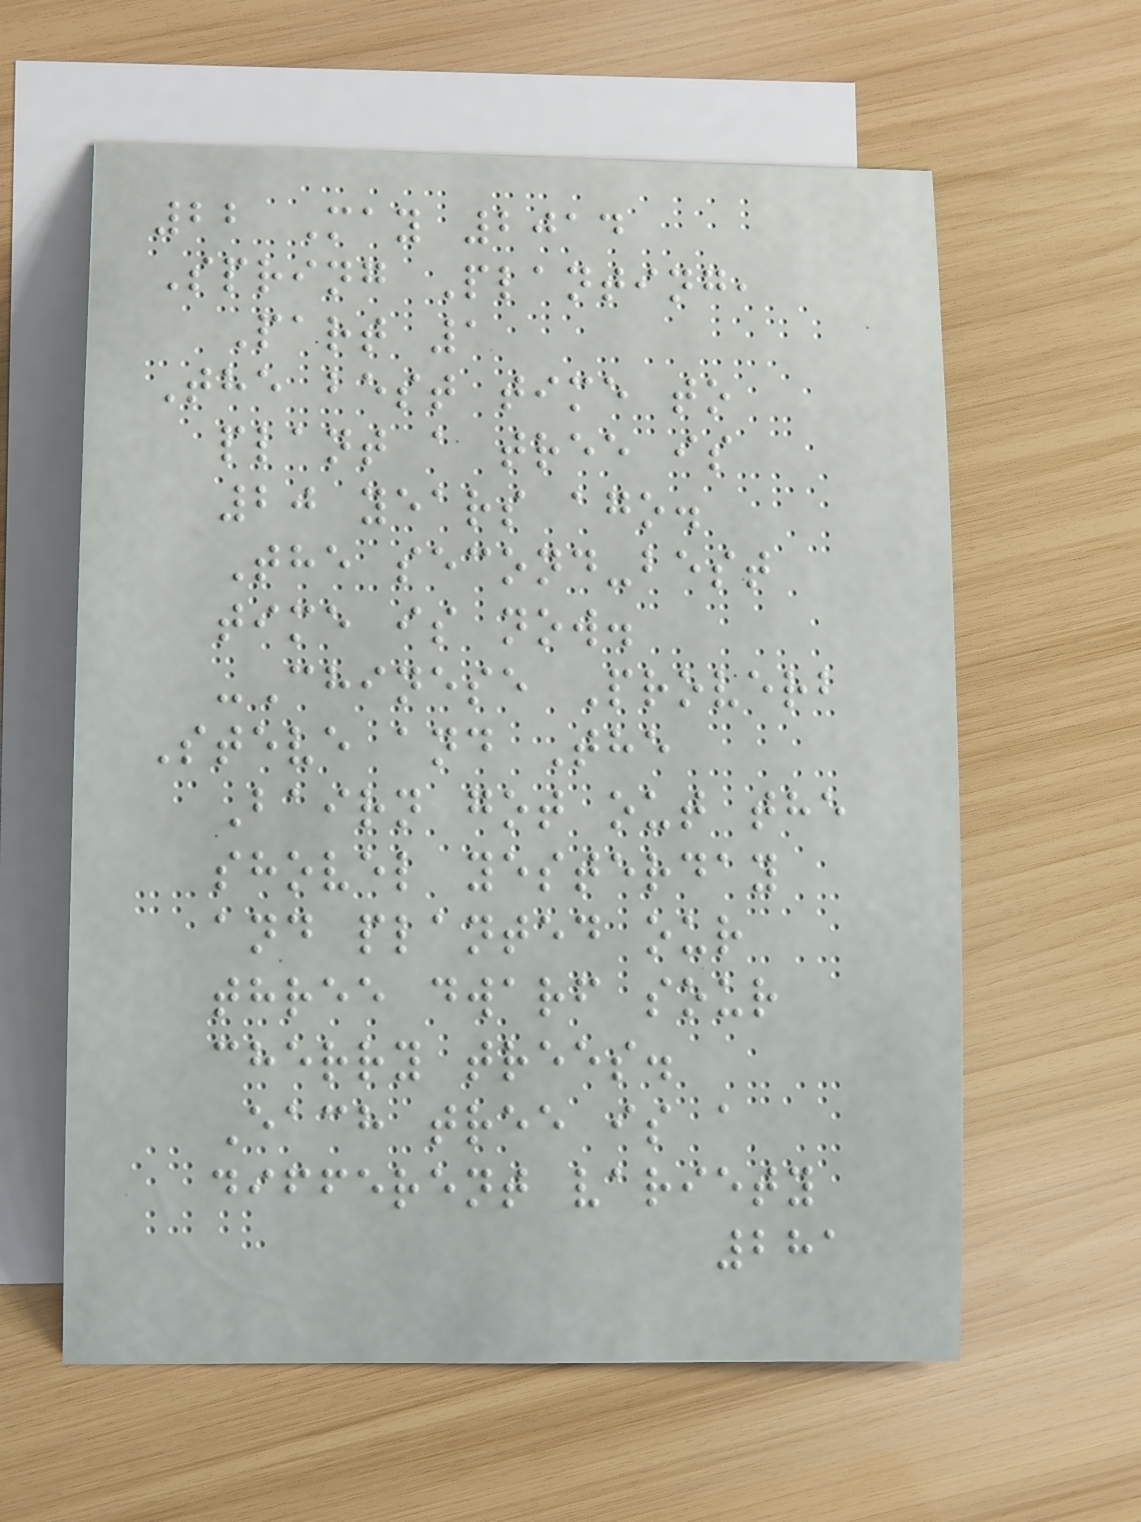22 May 2014
Spring Planting,
Part 1
The best time to
plant a tree is
20 years ago.
The second-best
time is now.
-Chinese Proverb
Steve and The
Bairn got out the
shovel yesterday
and planted our
three dwarf sour
cherry trees.
Each tree is a
different variety
281
